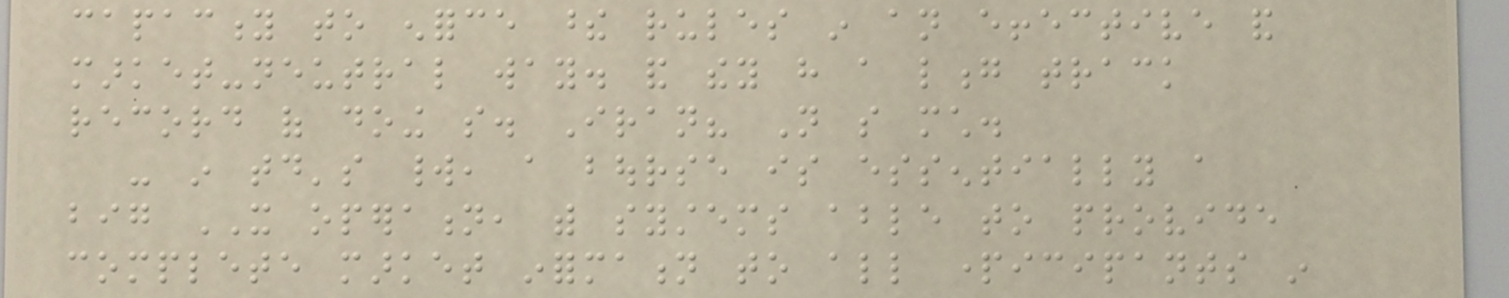capacity to enforce these rules in an effective and
market-neutral way. and they have a long track
record of doing so. Iran? Not so much.
- in today's world, a bourse is essentially a
big IT operation, with systems able to provide
complete market information to all participants in
